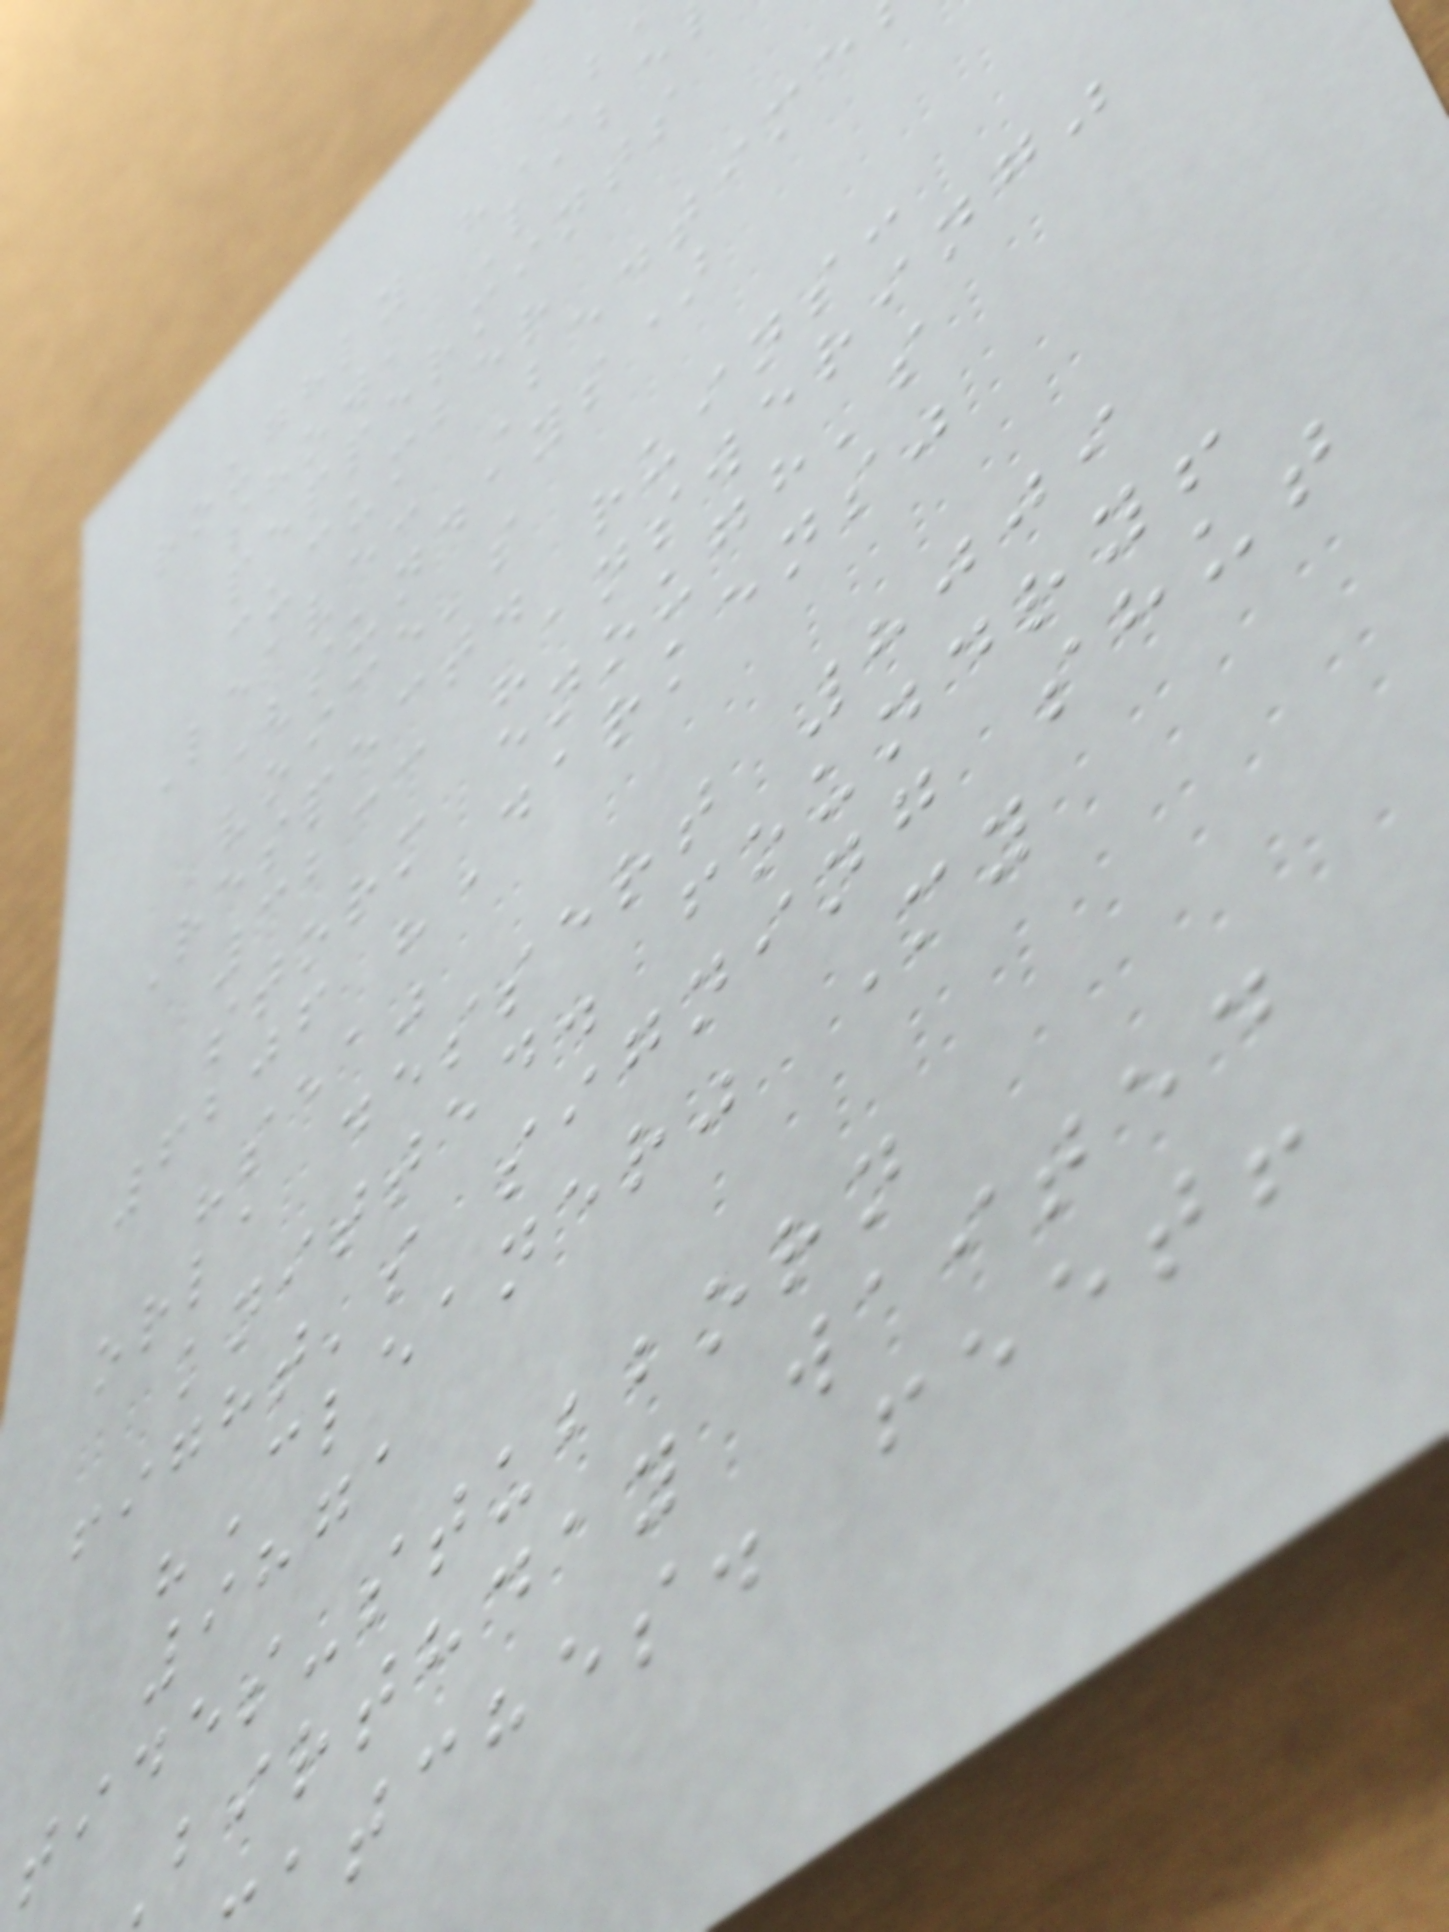roughly
show, Labe
peppermints
cucumber
Leave: Bedtime
(sundays)
voice's
Respect. ruins:
3233 "answering"
storm enough's
6206 "Darkens"
"sea"
orla dessert 8009
knitted. foundry!
fight's signing shut
"Cleaner" My
9871
tides-stubborn
birthday waited
tches. feet!
